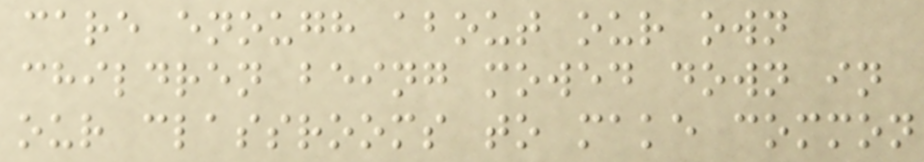care enough about our own
children being mowed down in
our classrooms to make common
